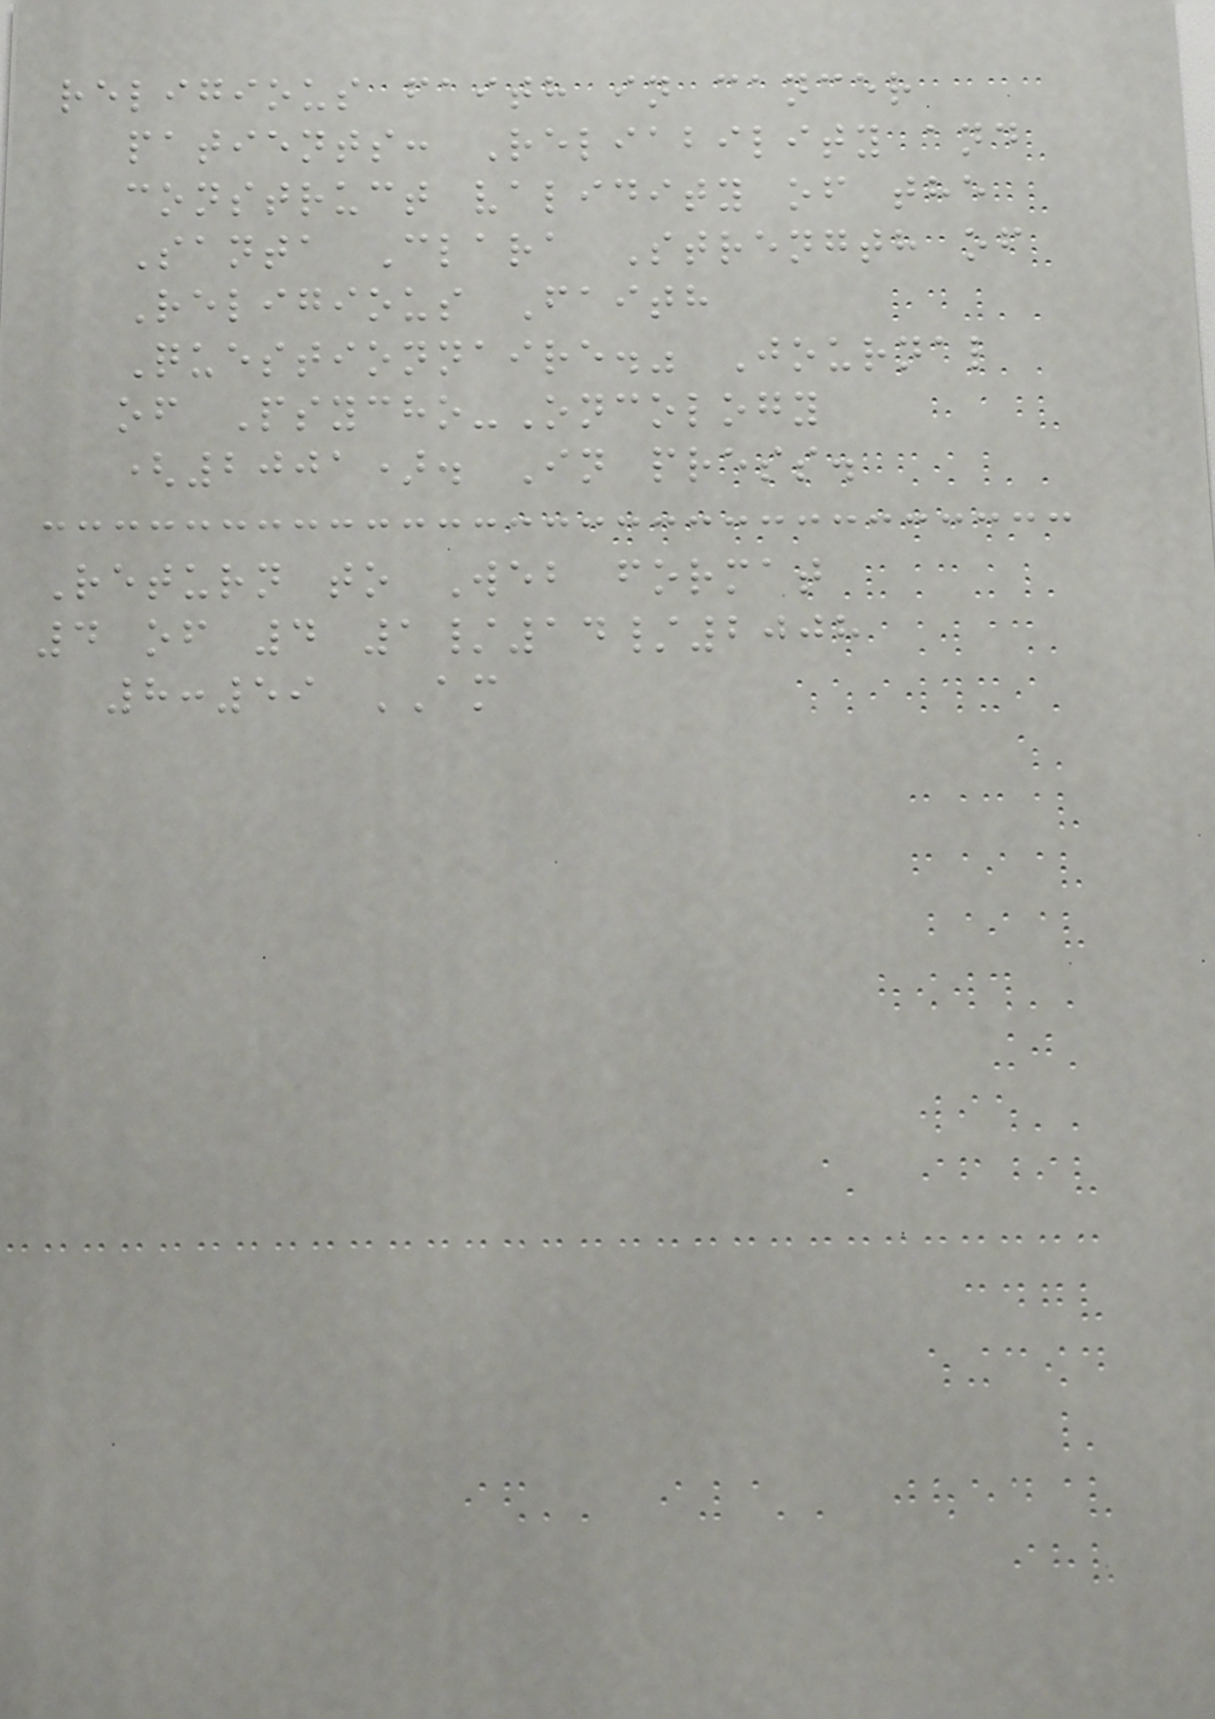religious faith in cancer
patients: Reliability and
construct validity of the
Santa Clara Strength of
Religious Faith
Questionnaire." Journal
of Psycho-Oncology
(2001). In press.
Return to Web format
4 of 4 1/14/2008
8:59 AM
